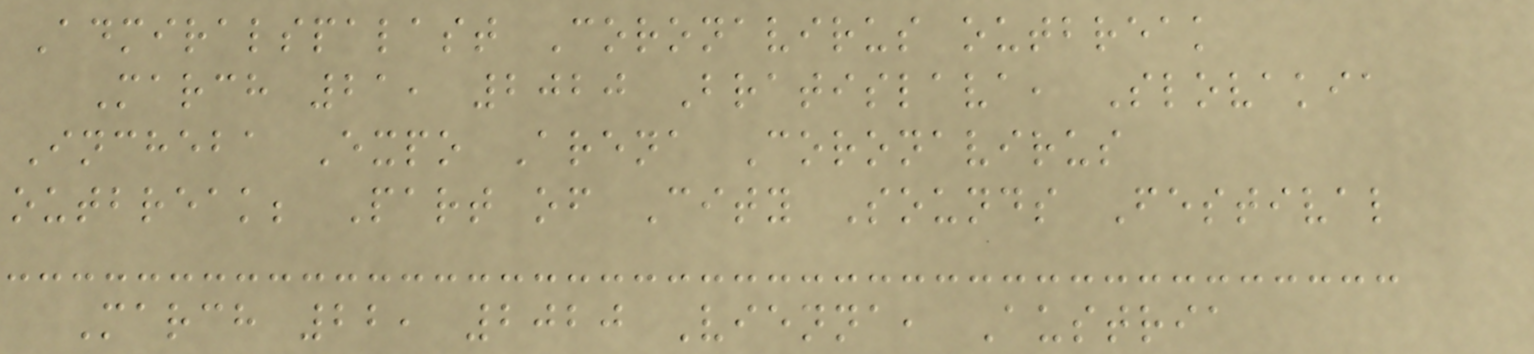Admiralspalast Coronavirus outbreak
March 21, 2020 Bratislava, Slovakia
Incheba Expo Arena Coronavirus
outbreak; Part of City Sounds Festival
March 22, 2020 Vienna, Austria
